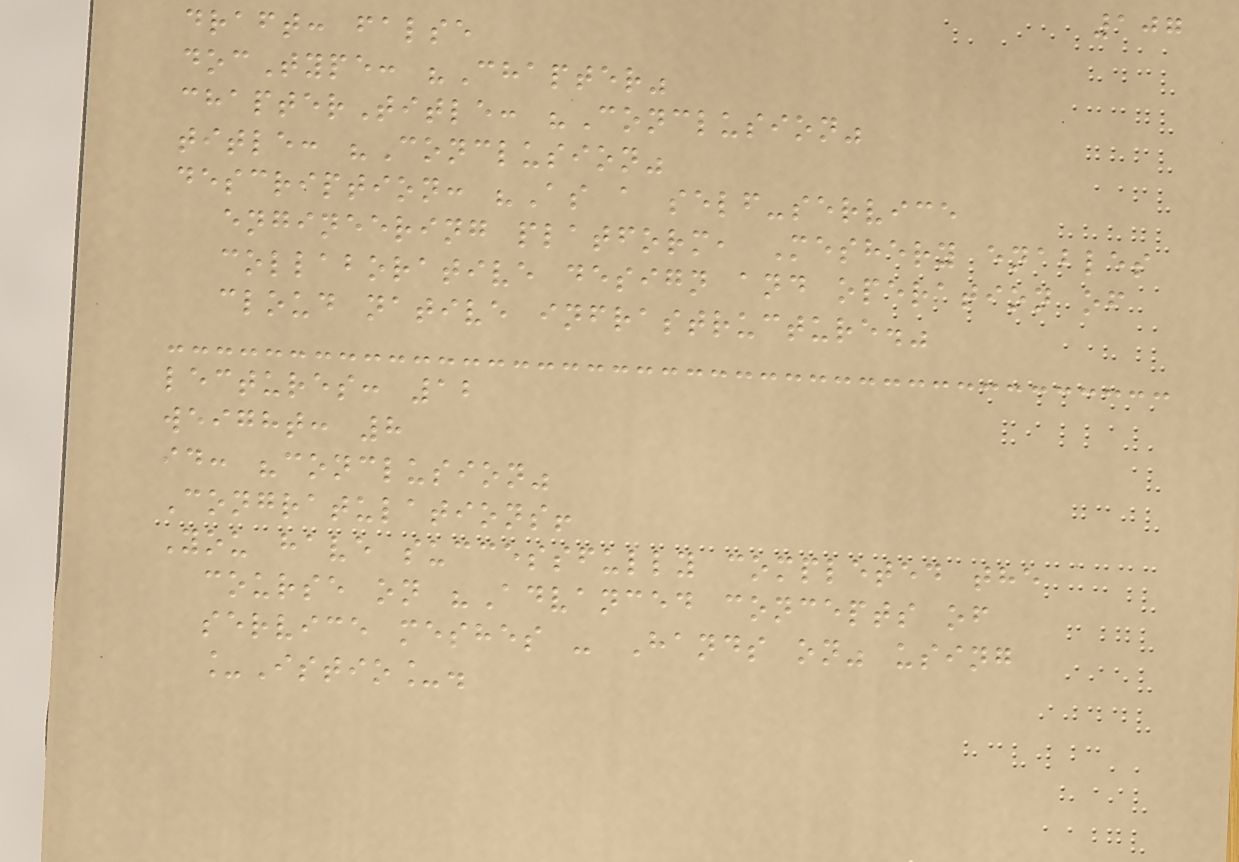107
draft: false
docType: "Chapter"
chapterTitle: "Conclusion"
title: "Conclusion"
description: "As a self-service
engineering platform, Meshery enables
collaborative design and operation of
cloud native infrastructure."
lectures: 12
weight: 8
id: "conclusion"
Congratulations!
You have successfully completed the
course on "Advanced concepts of
service meshes - Hands on" using
_Istio_.
